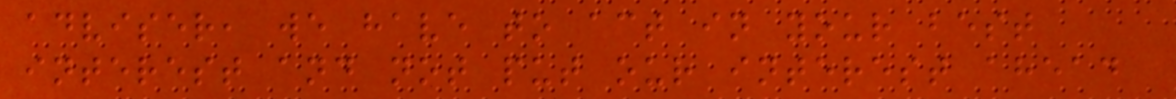adviser, we have to act in your best
interest and not put our interest ahead
